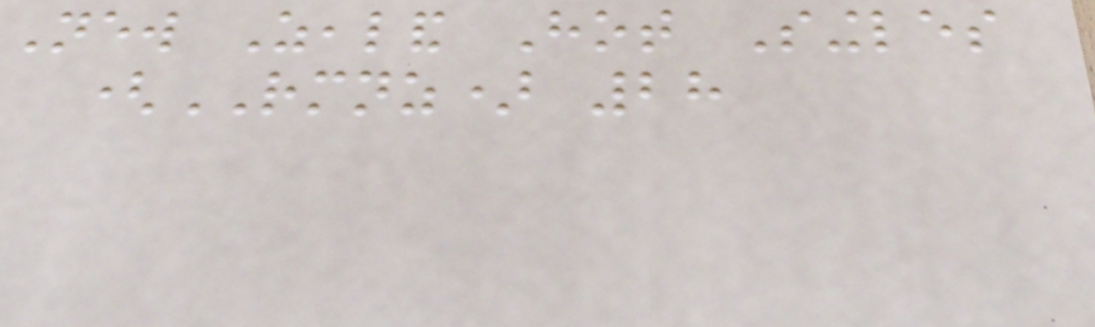New Zealand Hot Singles
(RMNZ) 28
